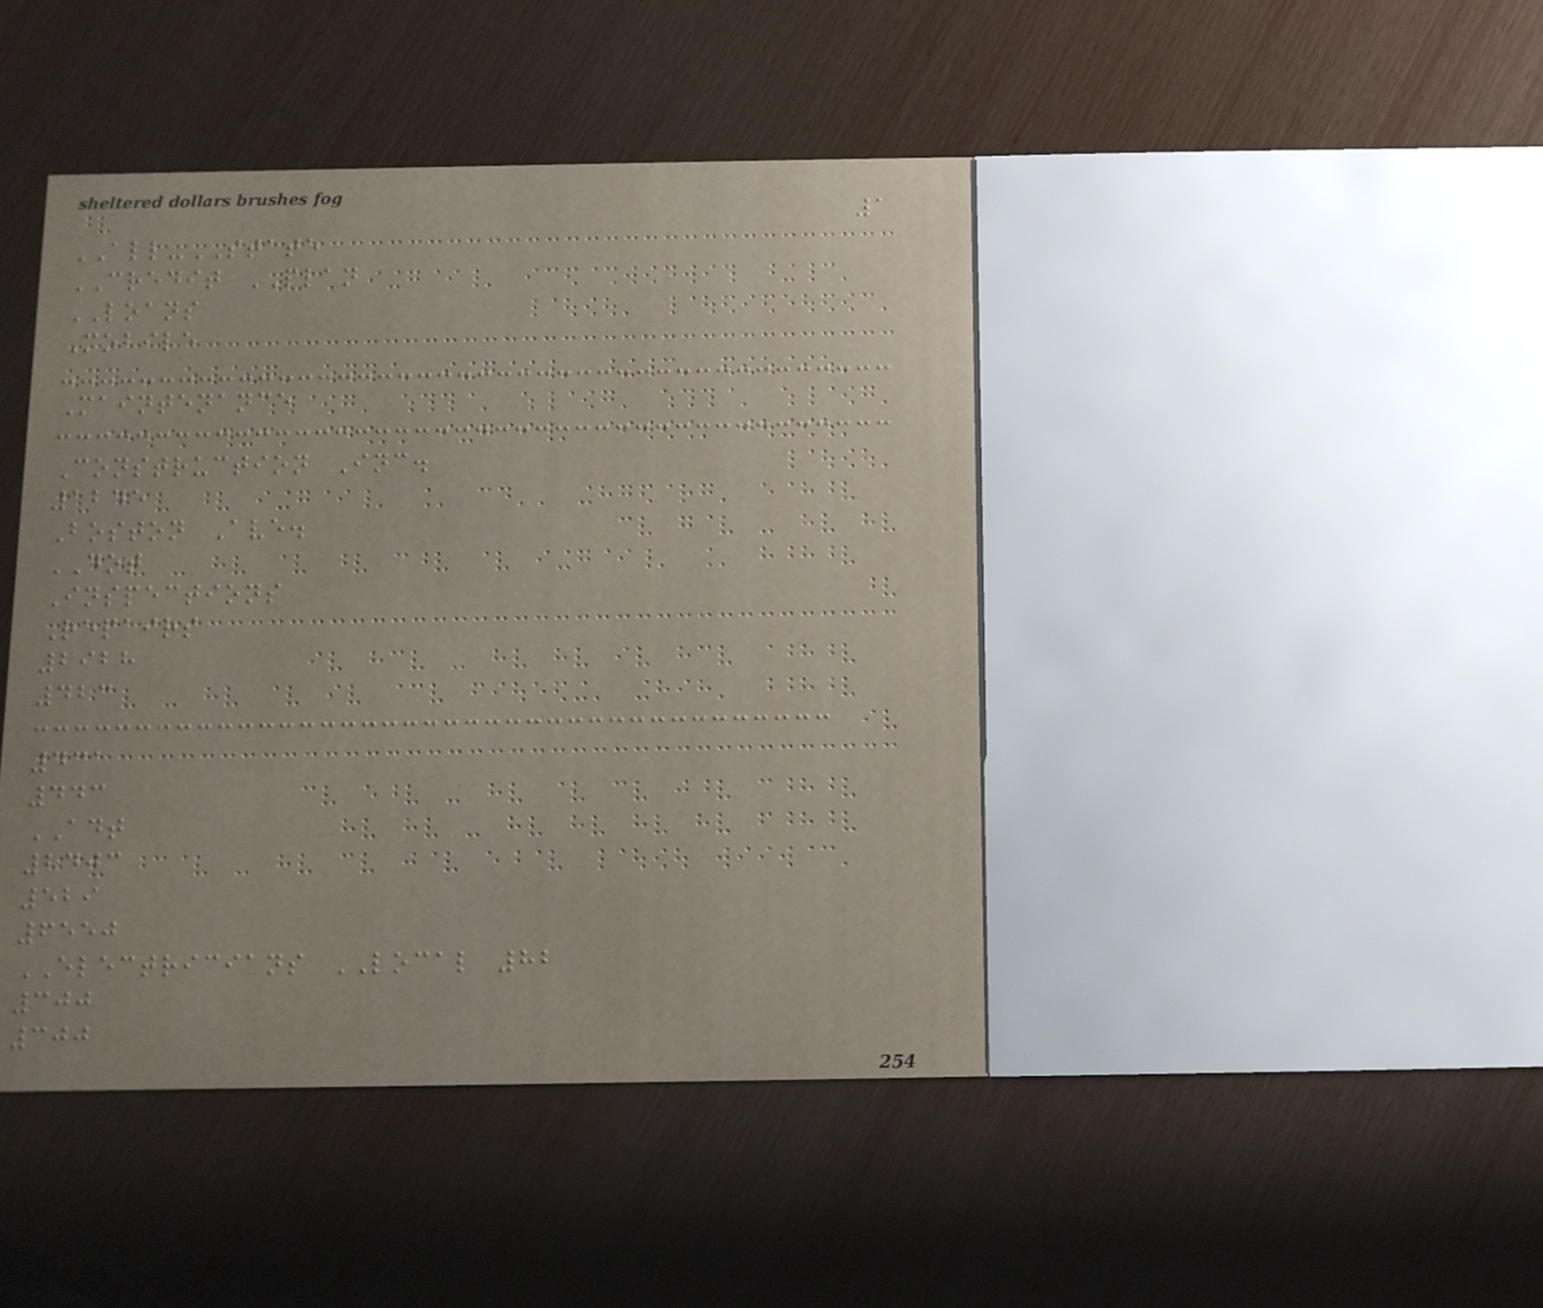1
ALL-STATE
CREDIT PLAN
LOANS
Mobile
Maintenance
Construction Inc.
1245
Boston Ave.
DOT
Inspections
Repairs
2928
423
431
443
ADT
2403
529
6550
ELECTRICIANS LOCAL 82
300
300
